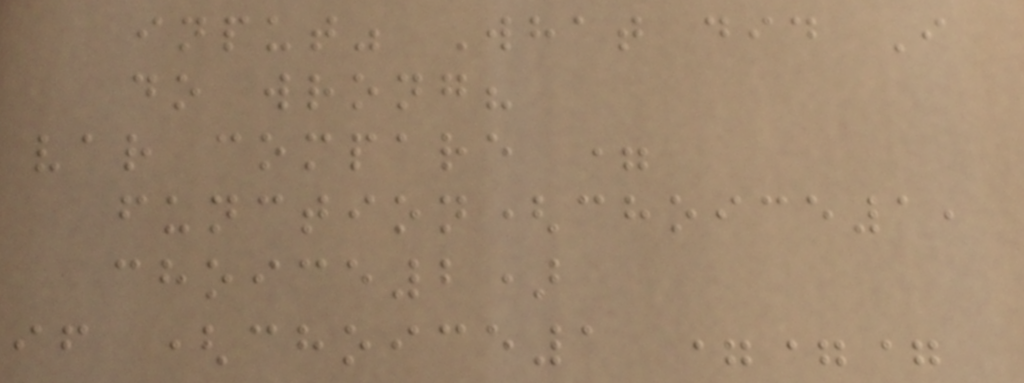input" What did I
do wrong?
var compare =
function(choice1,
choice2)
if (choice1 ===
